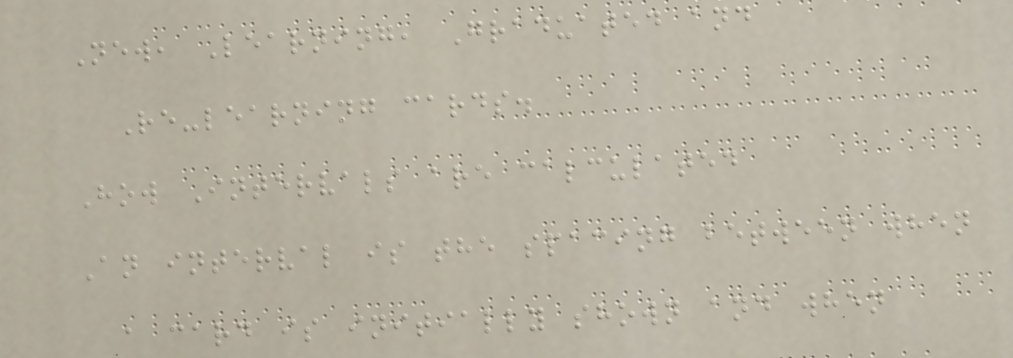New, Learning, Graduated and
Re-learning cards.
How Intervals are calculated
An interval is the spacing between when
a card is initially shown and when
